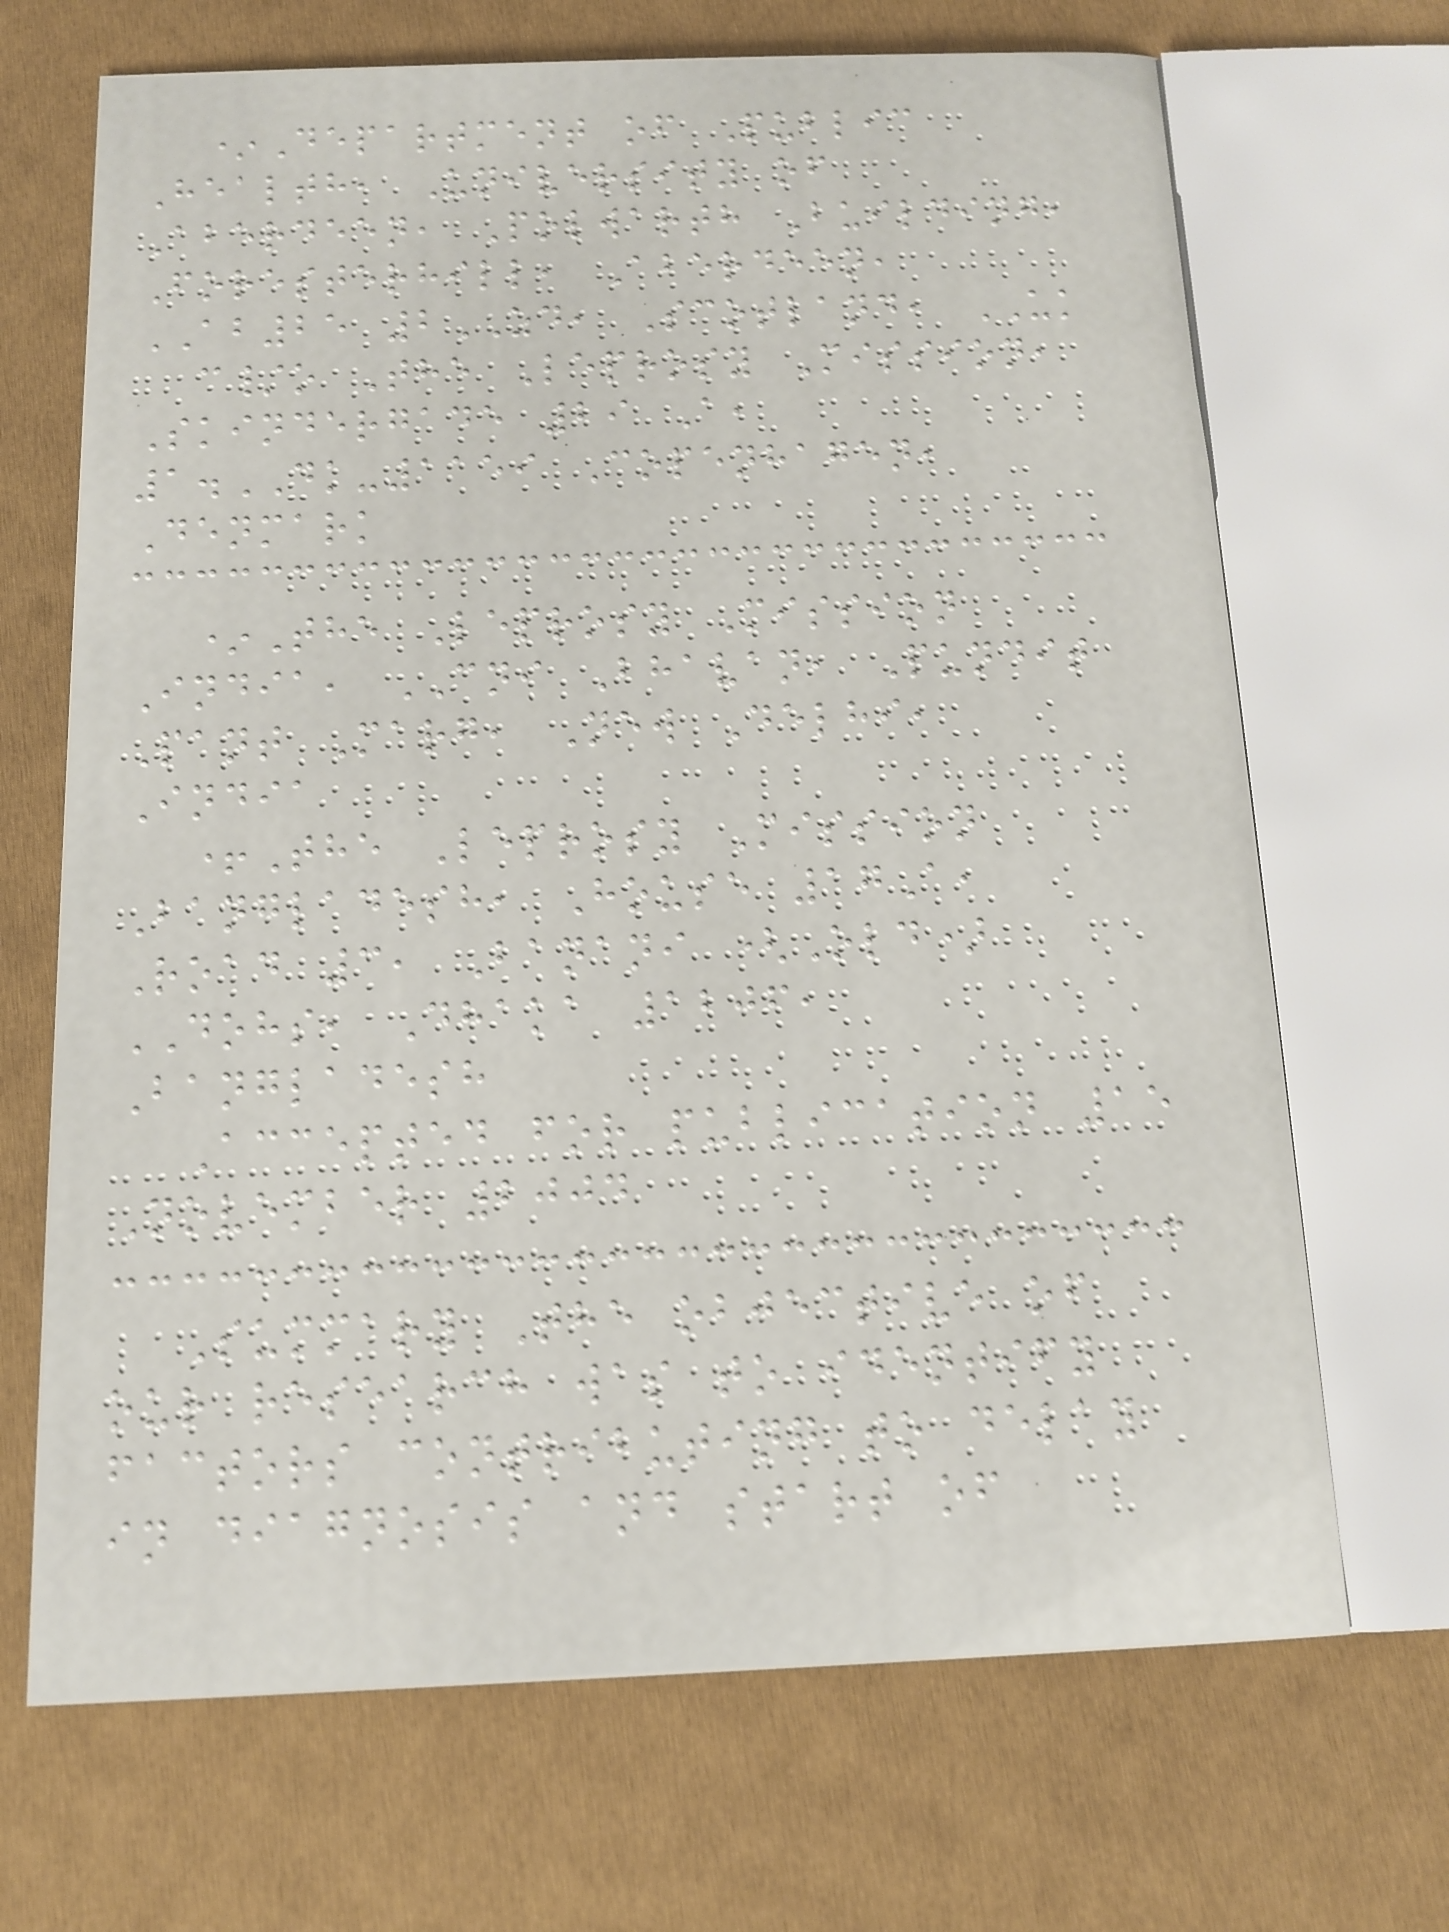*Department of Public
Health, University of
Aberdeen, Polwarth Building,
Foresterhill, Aberdeen,
AB25 2ZD, Scotland, UK
c/o The Leprosy Mission,
Skindergade 29 A,
1.DK-1159 Copenhagen,
Denmark
*The Leprosy Mission
India, CNI Bhavan, Pundit
Pant Marg, New Delhi,
India
+The Leprosy Mission
Bangladesh, House 17A,
Road 3, Banani (Old)
DOHS, Dhaka 1206,
Bangladesh
Accepted for publication 15
November 2004
Summary The objective of
our research was to identify
factors contributing to delay
in diagnosis and start of
